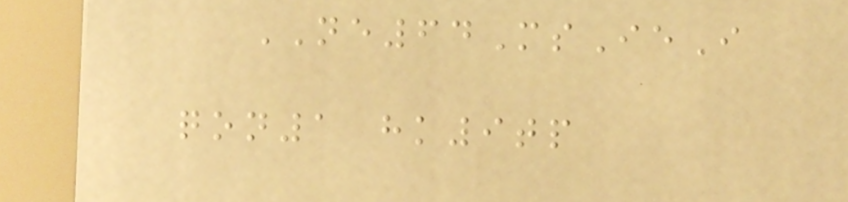NE64MsIeI
qon1 hk9tp
